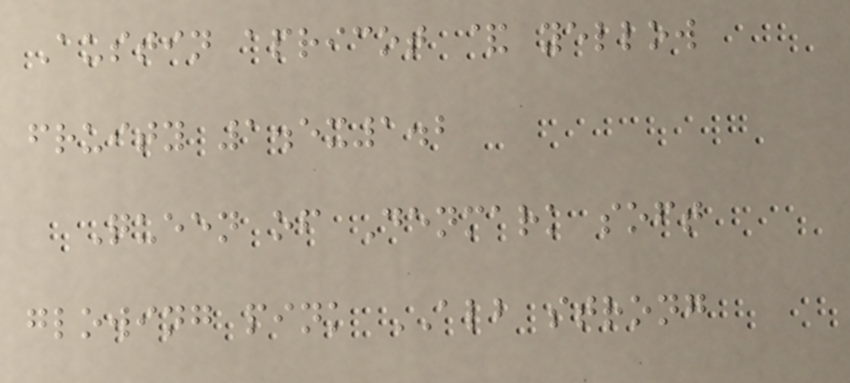Austin apricot & yellow
fruity 1.5x1.2
Queen of Denmark soft
glowing pink ALB strong
